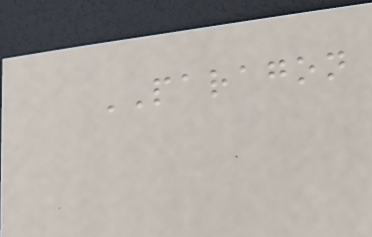PARAGON
